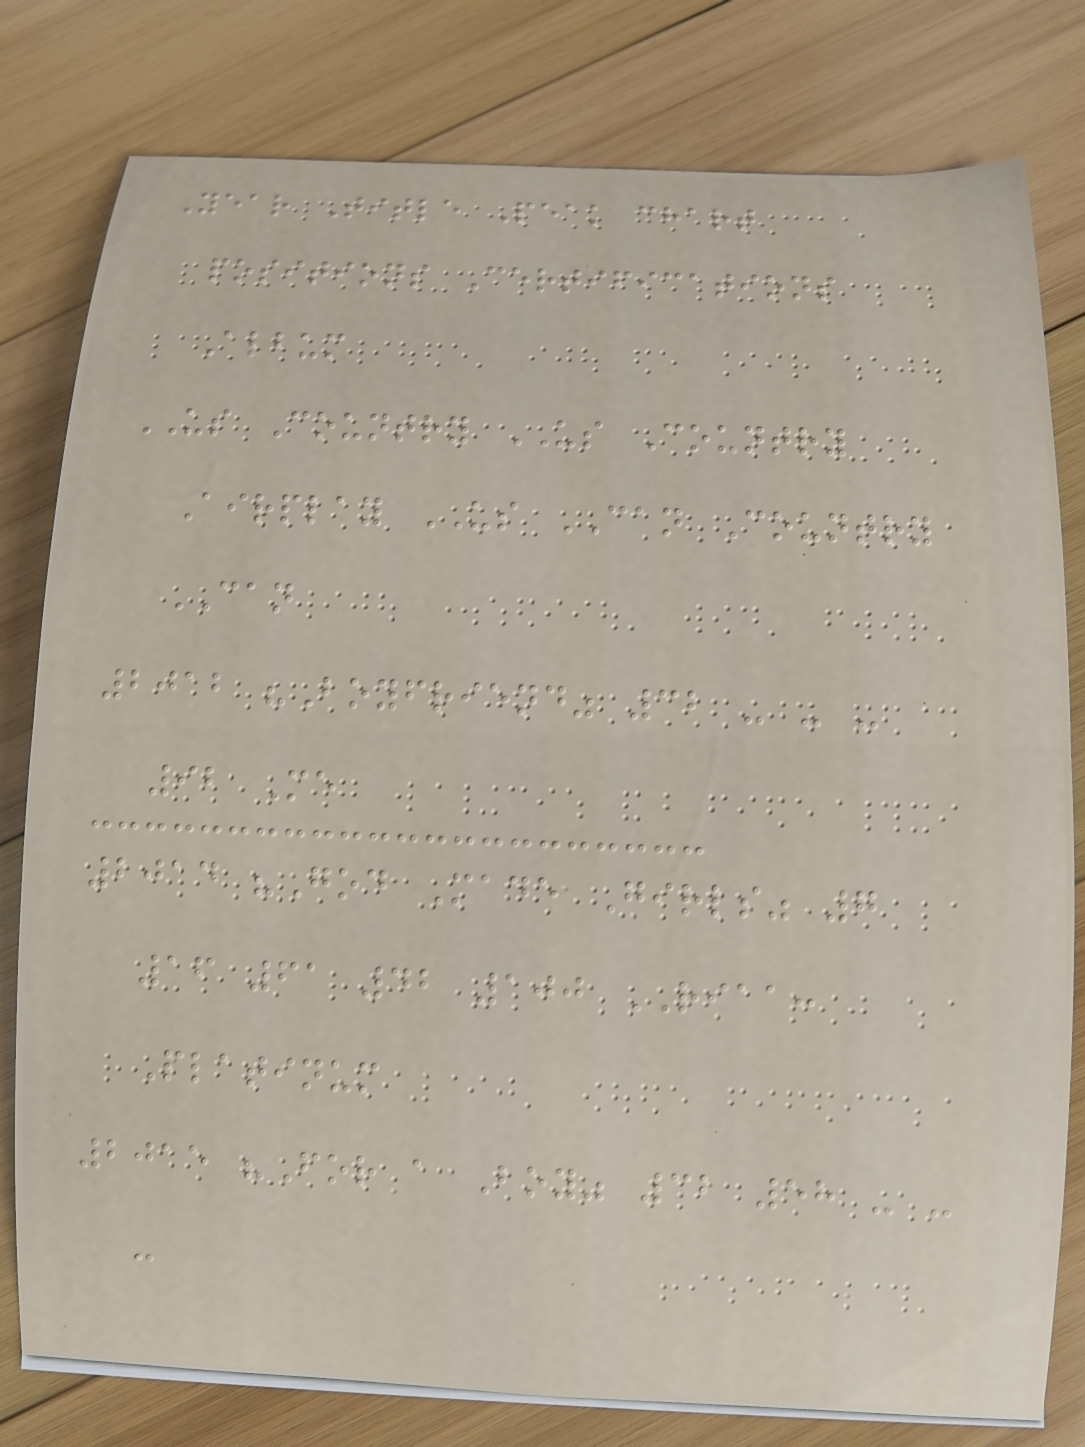Year Title Peak chart
positions Certifications
Album
US Country US Country
Airplay US CAN Country
CAN
2012 "Boyfriend" 32 - - -
92 Me
2014 "God Made Girls" 7
16 61 42 100 RIAA:
Platinum
2015 "For a Boy" 32 58 - -
-
